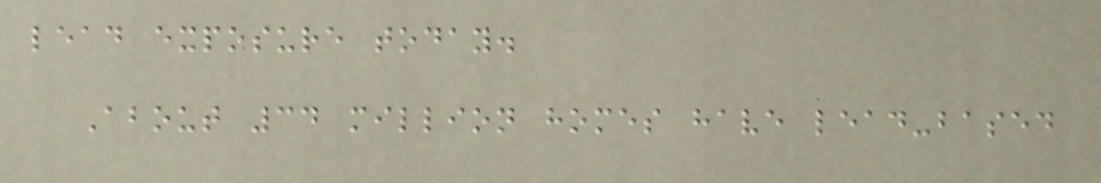lead exposure today.
About 34 million homes have lead-based
